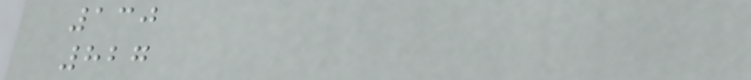130
827
